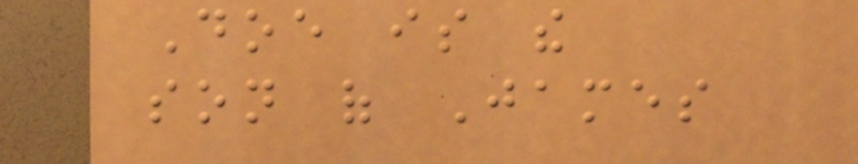Doe is the
son of James
